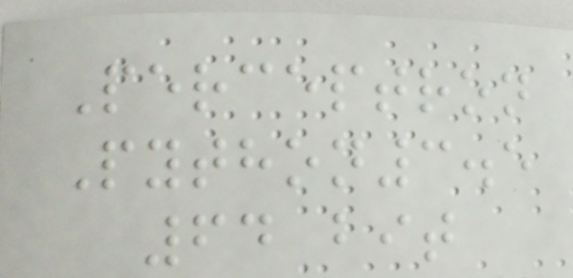Perceptron
Python3.5
64 bit
